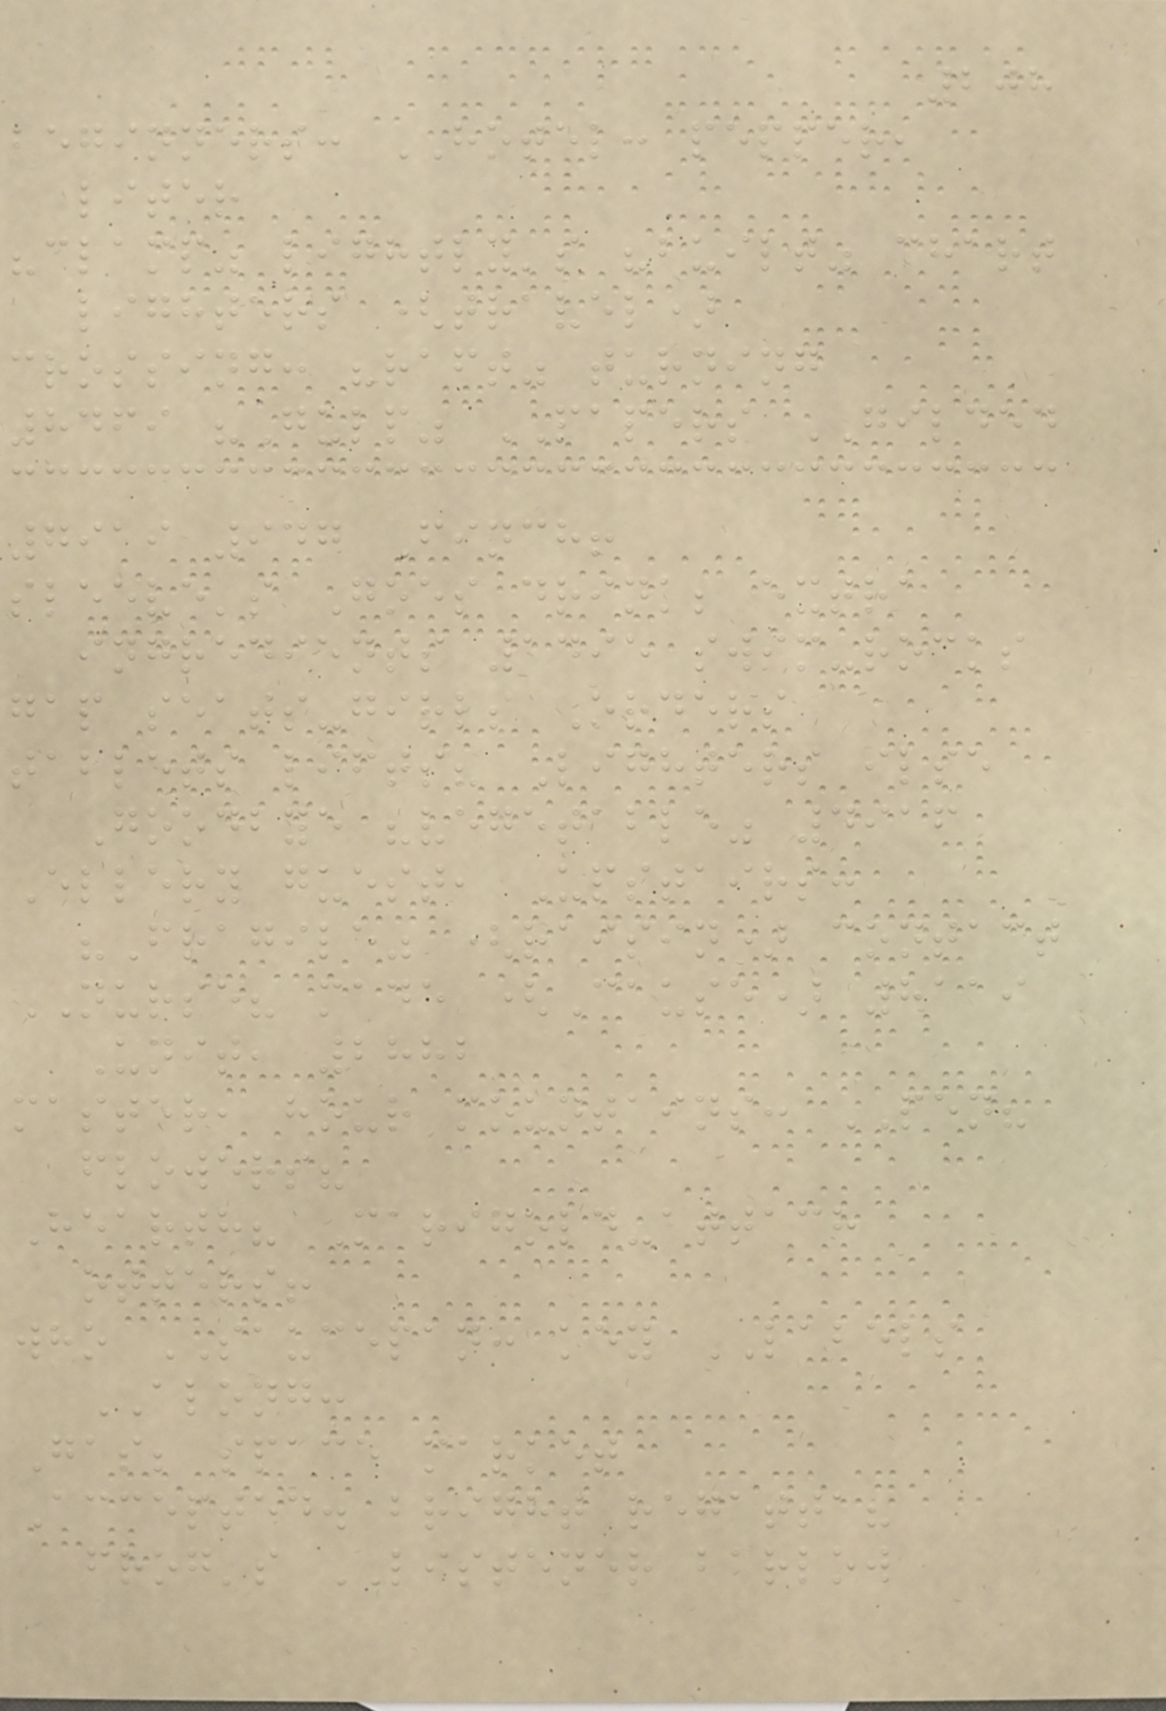208
beginners: HOTEL: pepper,
liter
"clamp" lightly's "built" chart
lighters (travel)
crossing: "raft" turning
8469 "Gulp" PAPERS GILDED
7919 947 Finch!
sleeve's Goes drink; extra
ingredients 1495 swim-rocks
gap seats-girls Orders
tablets lifts? Lighters ilse
Goodbye "vegetable" 4916
Ellery guest, Upstairs:
"Fragile" (raisin) contact
NURSE? made (Cause) 8119
Unit, 2882
master, hour mountains: PEN?
flowers?
Hearth? Marigold-attach
otters!
who SAUCEPAN: key LABELS
ALONG:
Gas; space market
Accepted. bright regatta?
frog's LISTENER barlow
